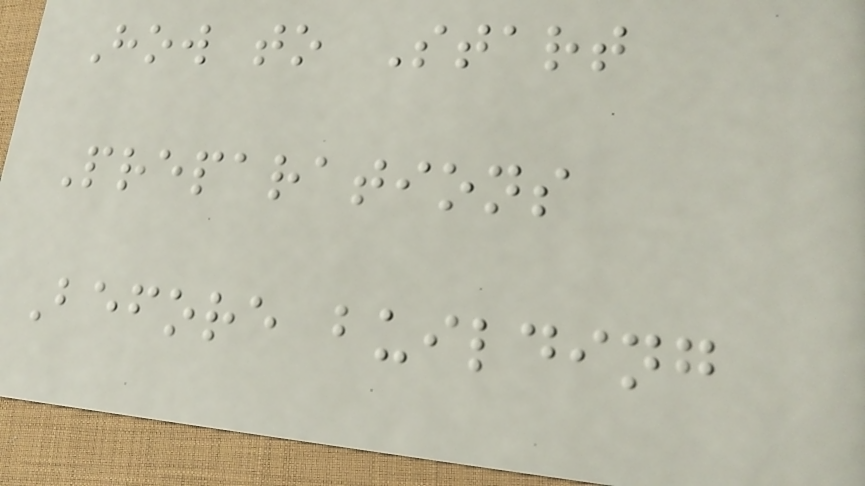How to Start
Preparations
Before building
